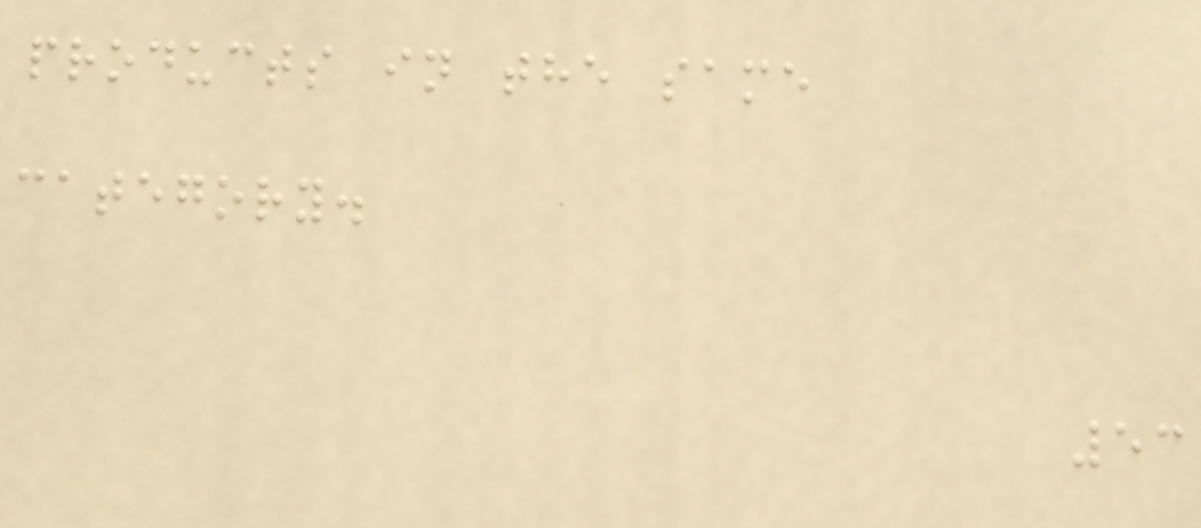products in the same
category.
53
